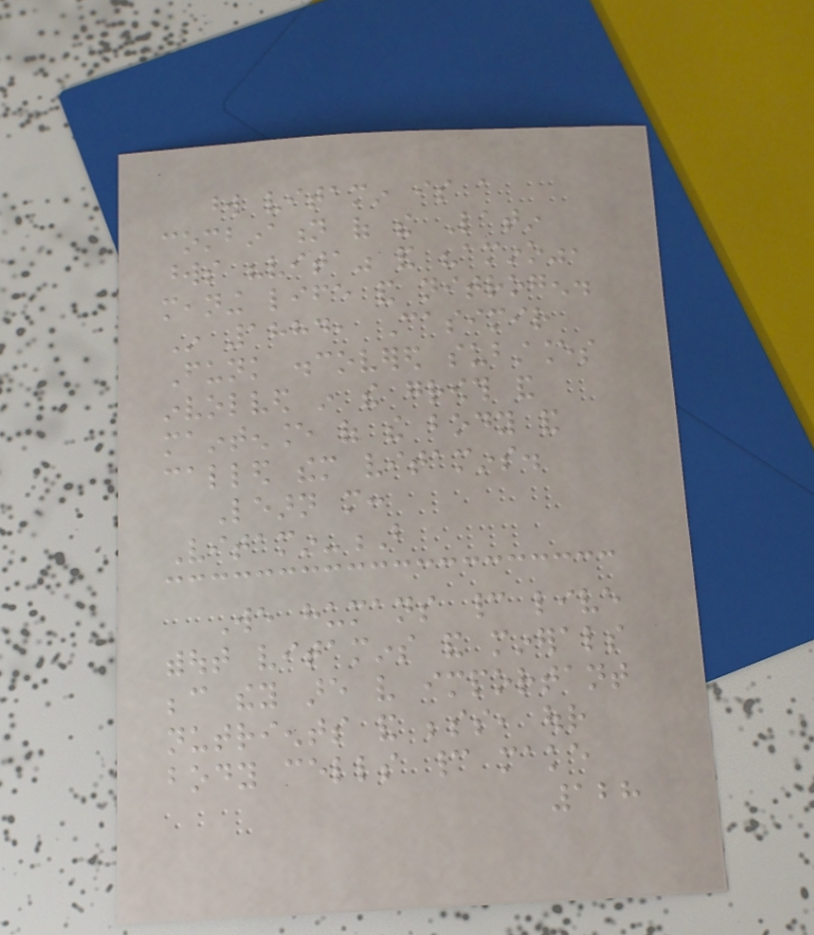word vitamin is a
combination of the Latin
words "vita" and "amino",
meaning life and nitrogen.
In 1884, Casimir
Funk discovered substances
involved in the growth and
maintenance of the body and
called them vitamins.
Learn more:
Vitamin-B
We humans cannot live
without vitamins and minerals
because they are very important
nutrients and besides, our
body cells cannot make
128
